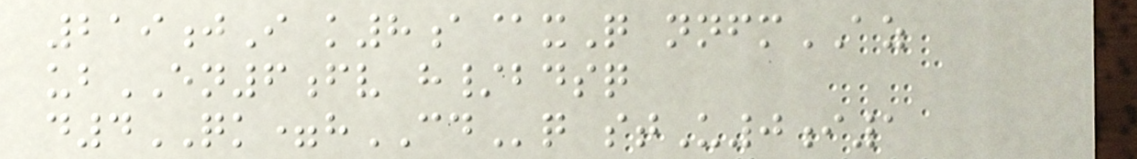219jI k8a@xQ nnfmAZ
ubEN6fv h/bdsq
d4QK=hCDq stU0i1
